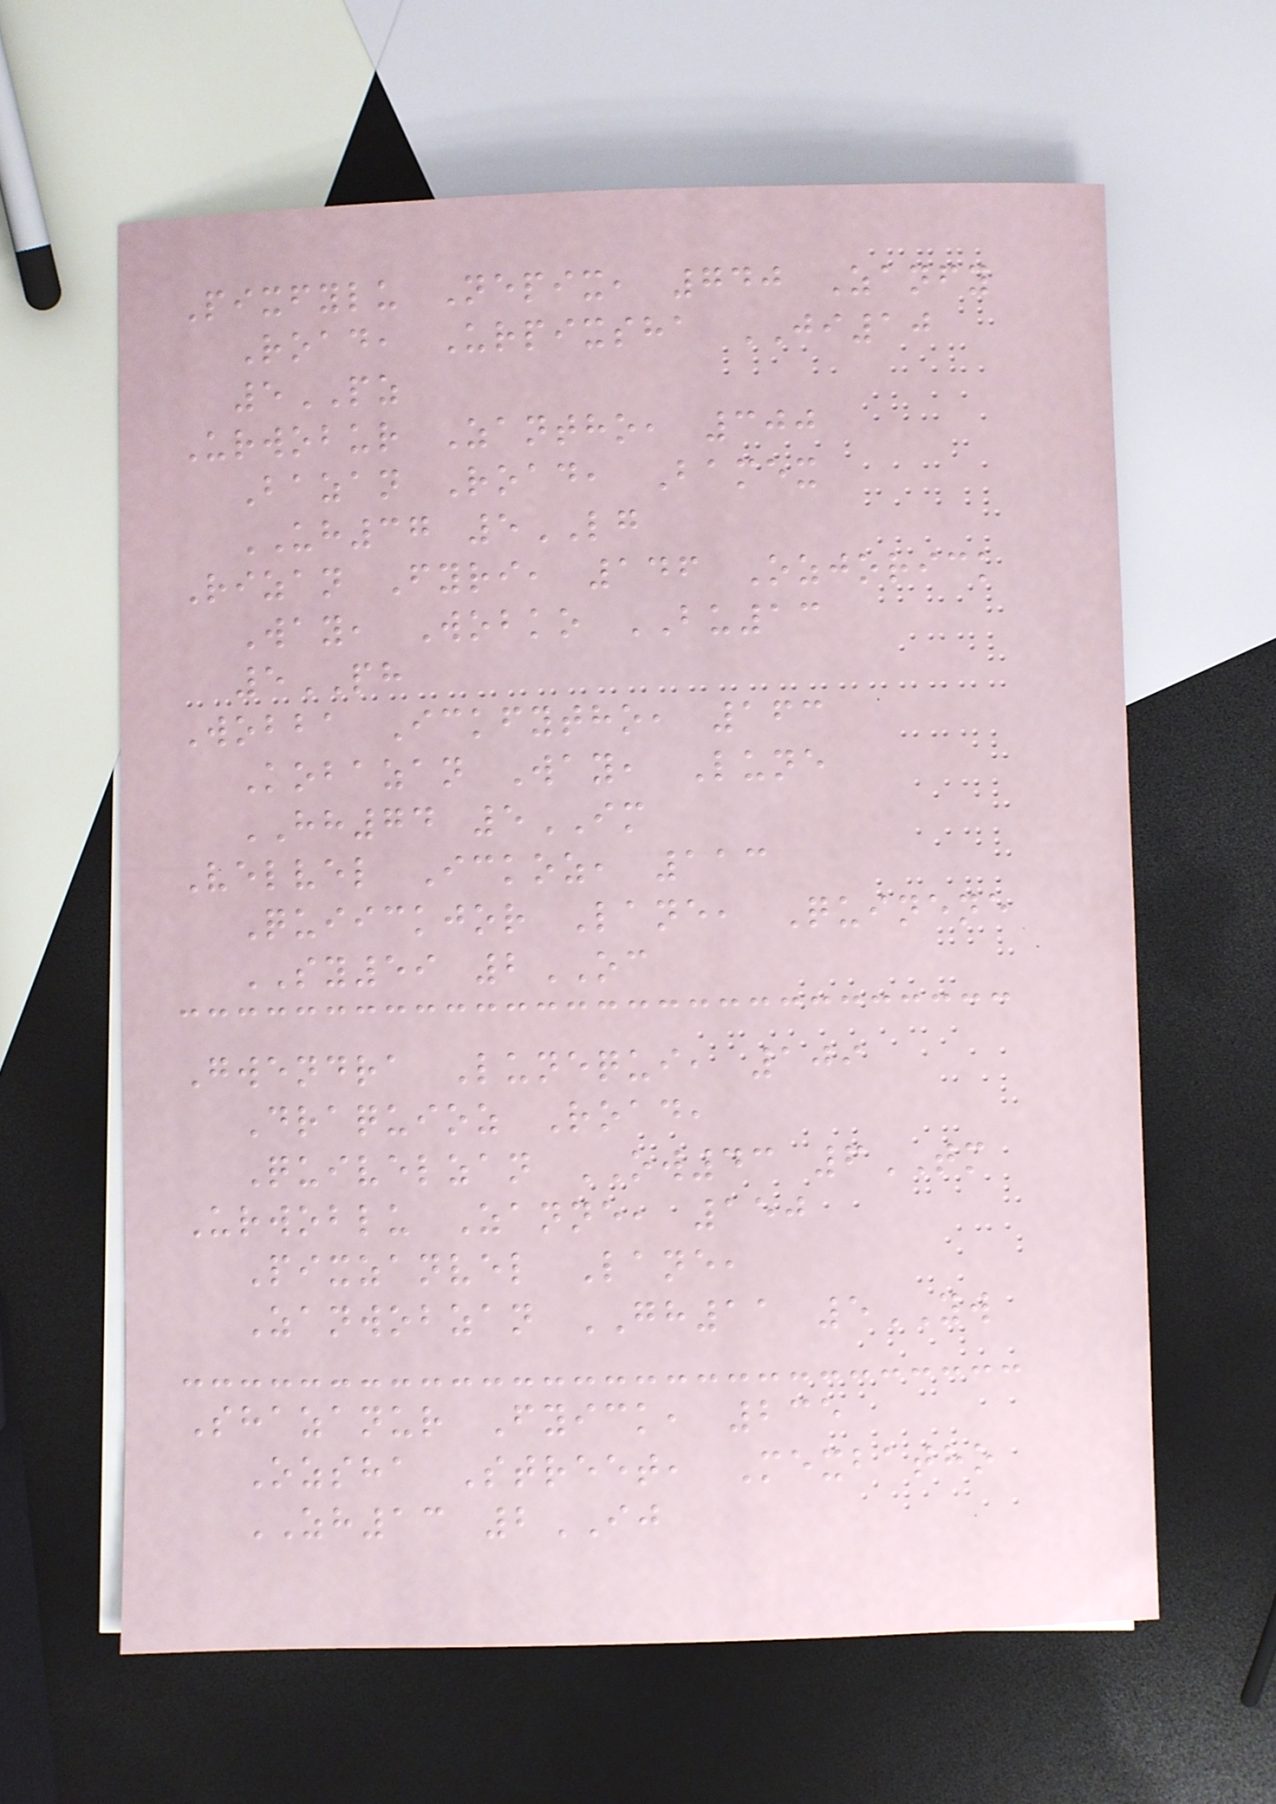Pixfylu Nepix, 740 Zanfy
Road, Urpixsha JI10
5PZ
Urwobur Zantho, 300
Bazan Road, Bamex
UH37 5LG
Rizan Fyri, 146 Ozjorick
Way, Wobko BU13
5PH
Wobba Ickfytho, 163
Kobazan Way, Lune
HH74 5IM
Velvel Ickoz, 113
Quiickjor Lane, Quinene
SY59 2OC
Gwendra Lunequi, 109
Draquioz Road,
Quivelzan OW43 6TM
Urwoblu Zanne, 150
Pixzanvel Lane,
Zanwobzan GH11 5YW
Shazanur Fyick, 235
Ozsha Street, Mexbatho
ZH13 2IJ
